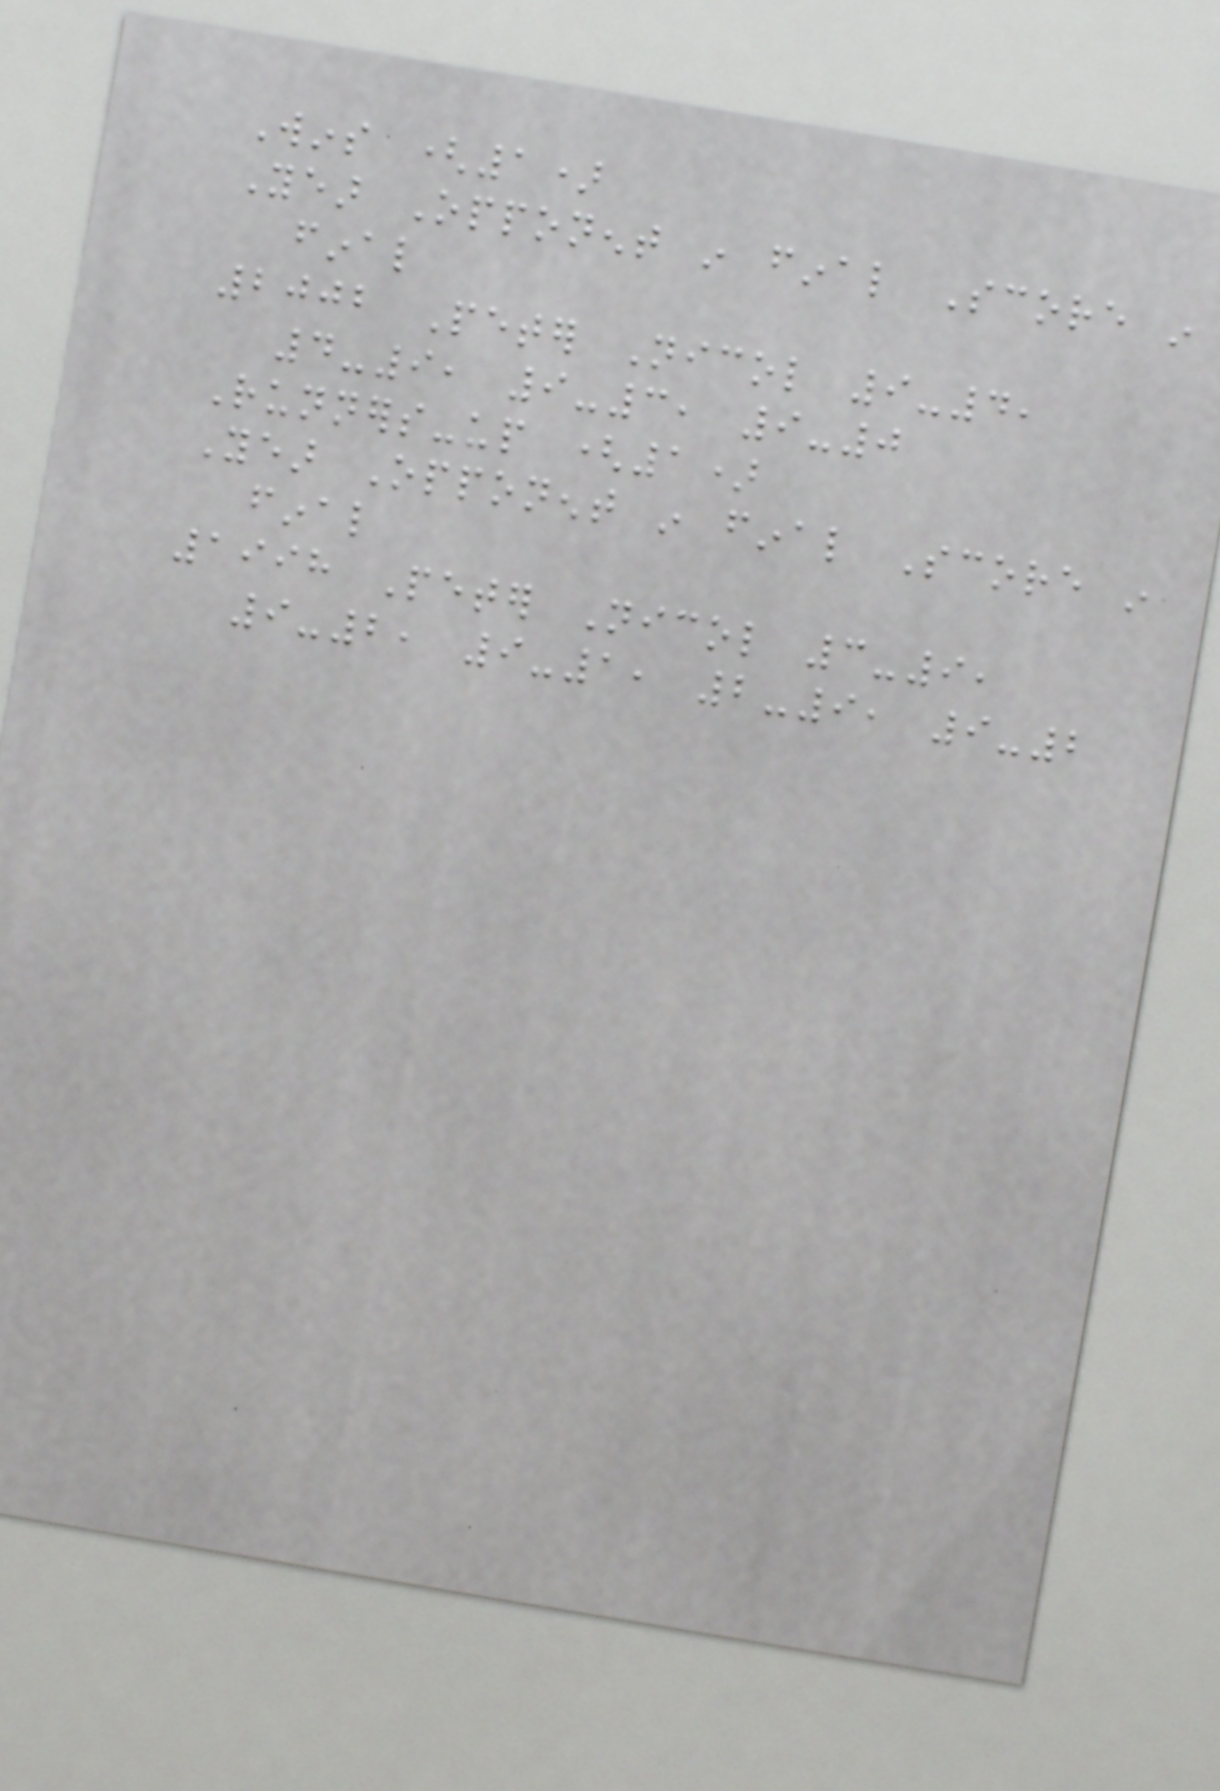Wins (1)
Year Opponent in final Score in
final
2002 Peter Nicol 9-4,
4-9, 9-3, 9-0
Runners-up (1)
Year Opponent in final Score in
final
1998 Peter Nicol 3-9,
9-2, 9-1, 2-9, 9-2
